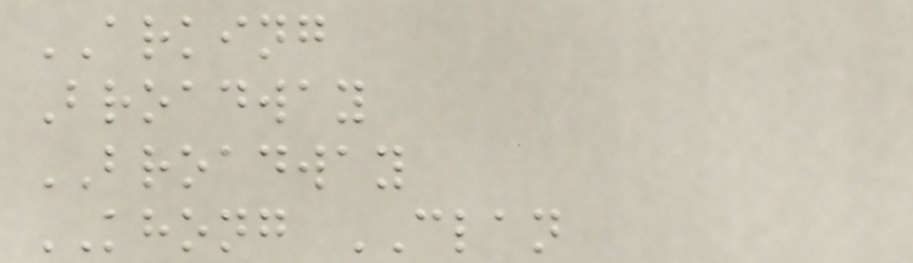ARKING
Broadway
BROADWAY
KHONG CLAN
